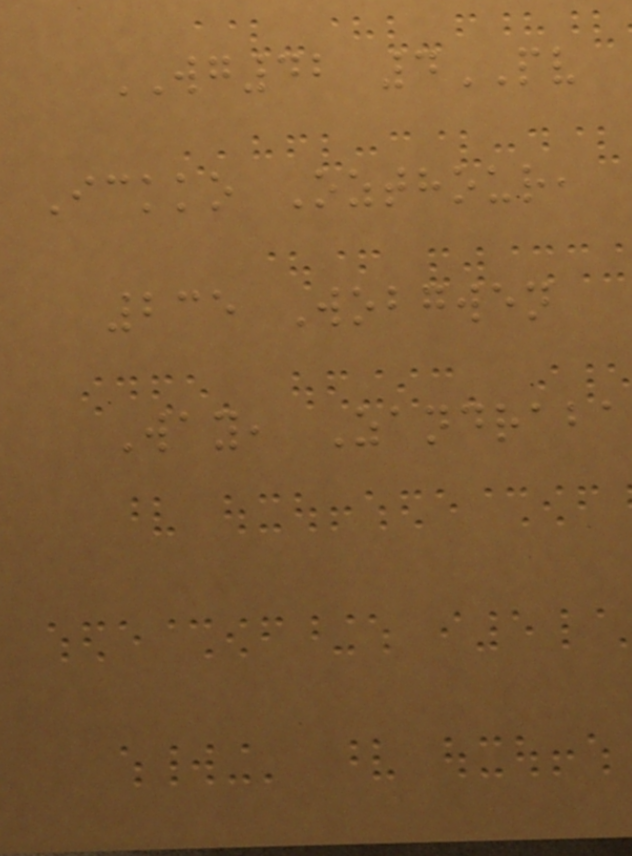WG42 4PV
Ickko Ozthour,
235 Wobgwen
Way, Zandraba
